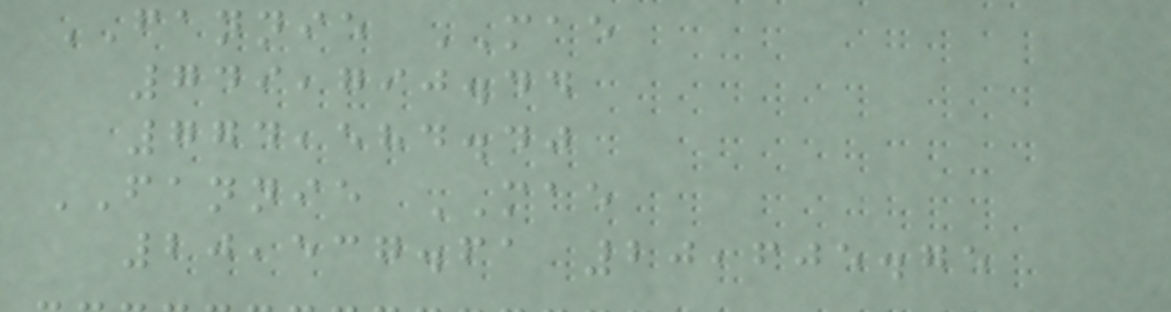FANNIE MAE
749,790.44
774,584.40
FANNIE MAE
20,537.61 20,605.75
